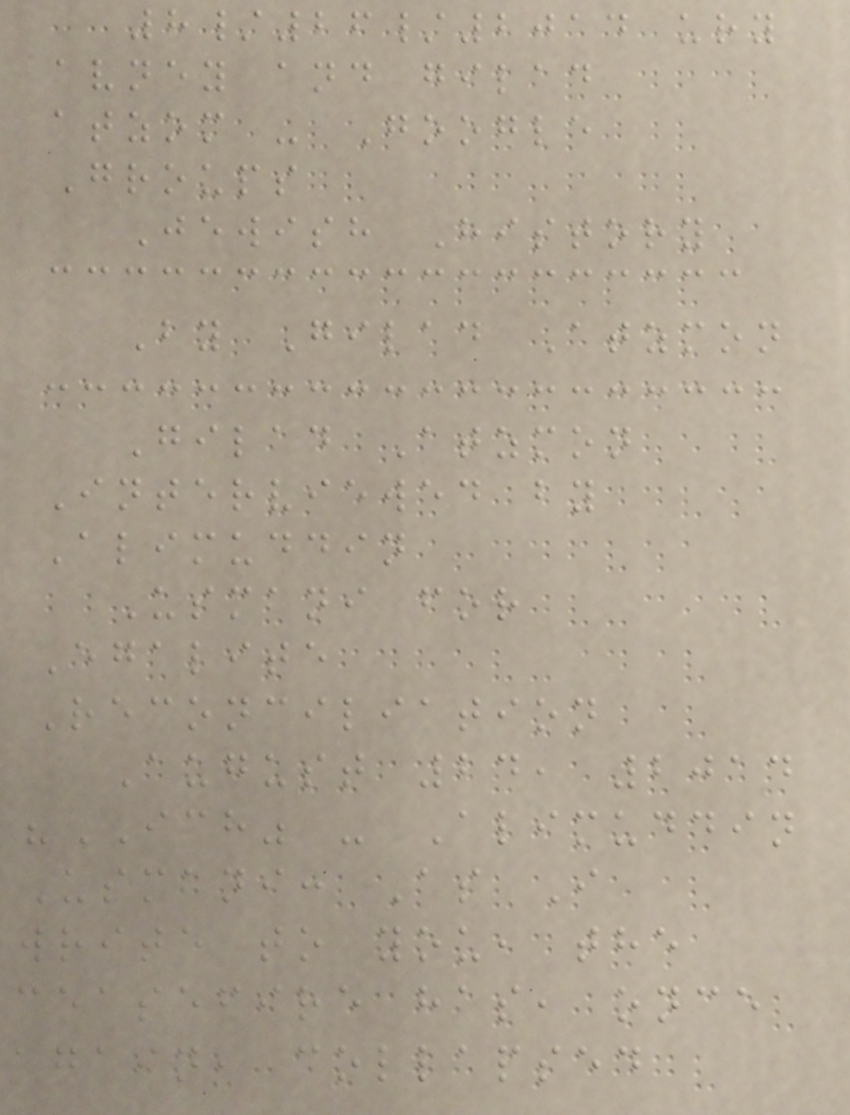8/26/2014 ury
avney and gilad
atzom - Google
Groups
Jewish History
By Gilad Atzmon
Gilad Atzmon
Interviewed by
Alimuddin
Usmani for
Egalite
Reconciliation
August 24, 2014
"ICH" - Alimuddin
Usmani: As I
write to you, the
ceasefire has, once
again, collapsed
